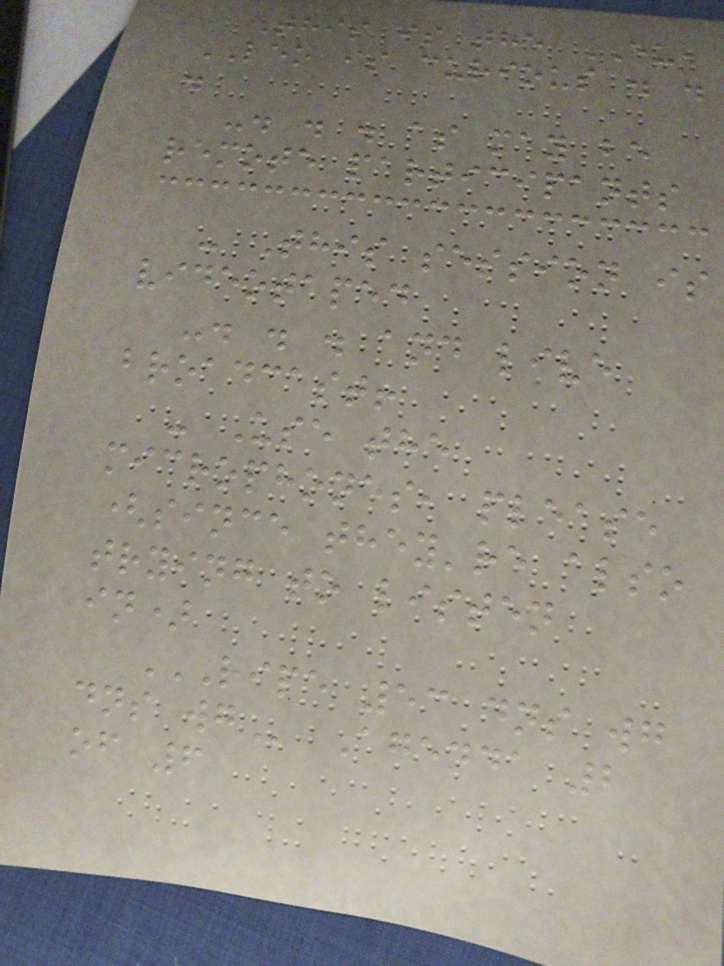This is the EU,
LEO is curious . .
.
-. . . as may be
remote participants
- This session is
videotaped
-. . . and live
broadcast!
- Use the
microphones, please
(since they're also
trying to listen
in)
RIPE 53 DNS WG
DNS WG Agenda 2
of 6
